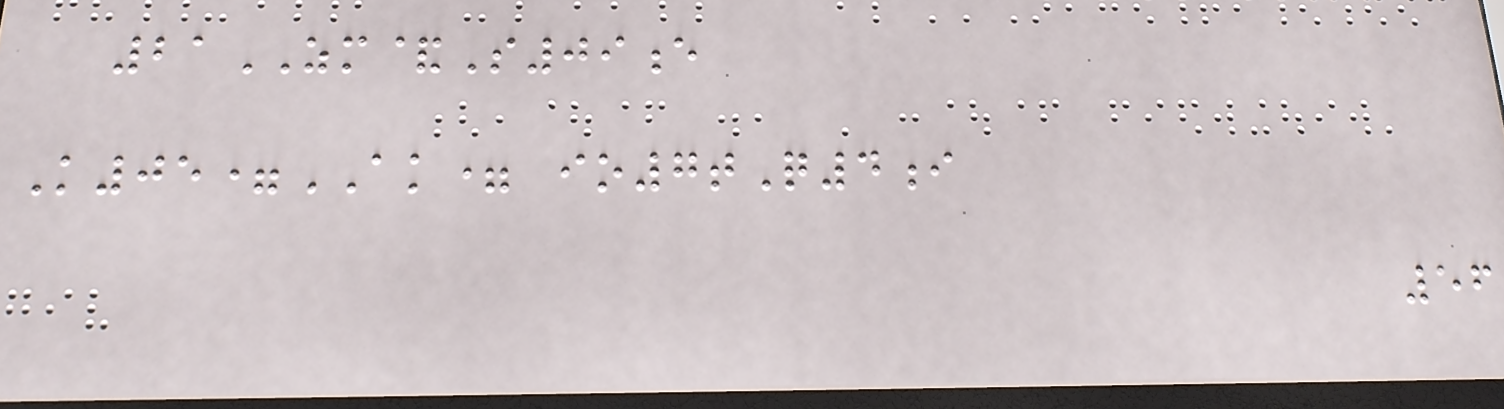21ZM&S09e
K05=AK= io7tQ4i
56
